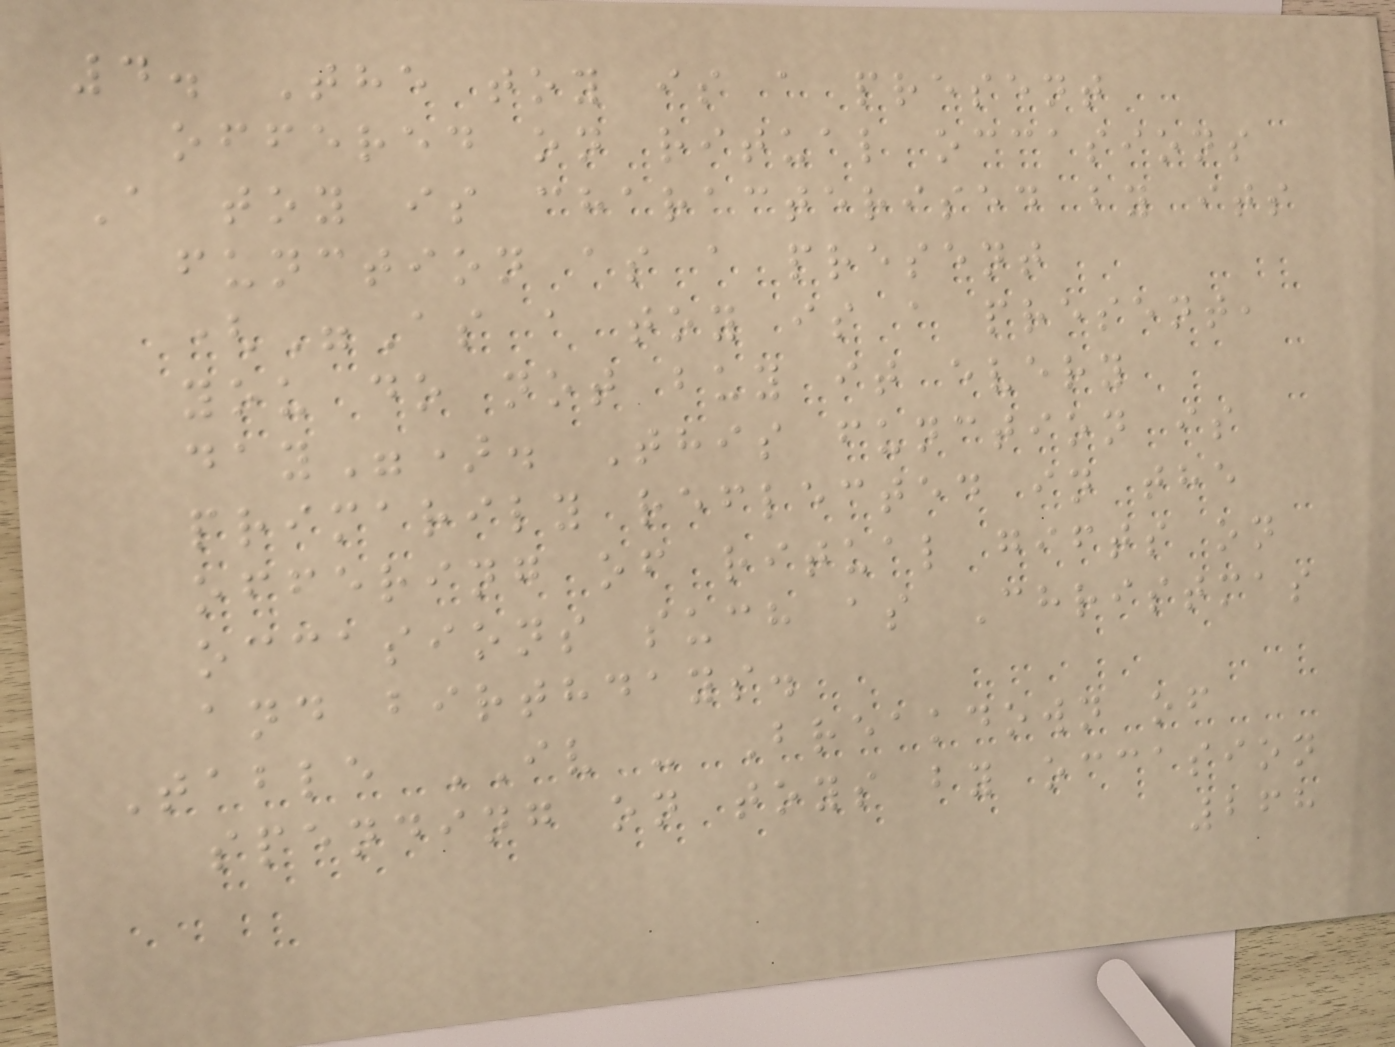4. The toy is a present
offered on ritual occasions
A toy is characterised by its
function as a present
("As a toy is a present,
you do not buy it every
day"). This function is
primarily reflected in the
offering of ritual gifts on
occasions such as Christmas
and birthdays.
Table IV - Breakdown of
spending on toys by occasion
268
